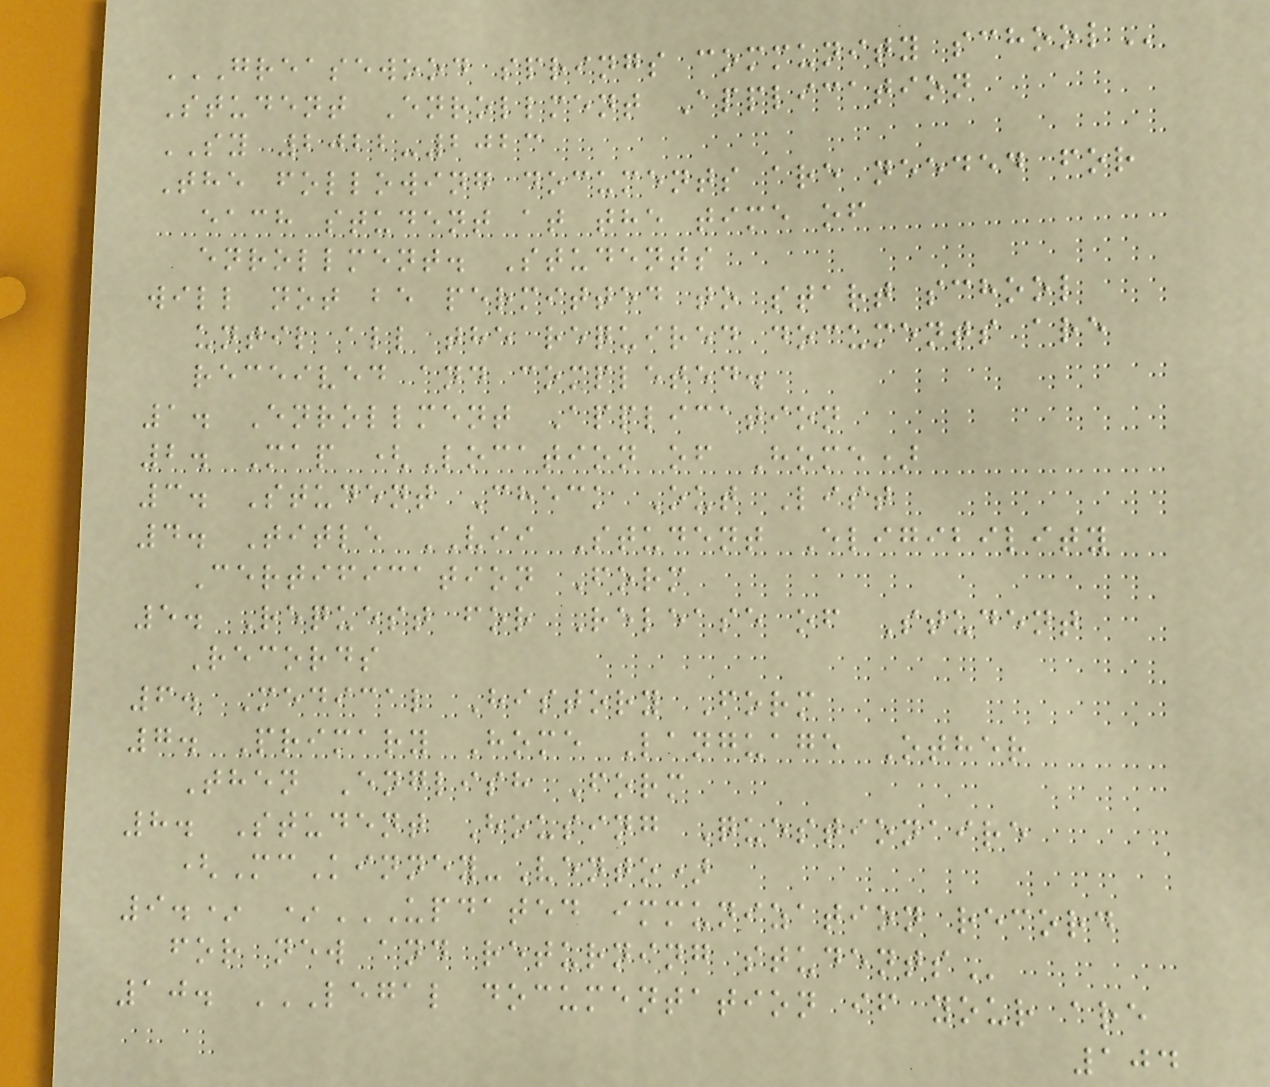GREASEWOOD SPRINGS COMMUNITY SCHOOL
Student Enrollment Application
SY 2022-2023
The following documents are needed for
each student at the time of
enrollment. Students
will not be permitted to start school
until all the required documents are
received and completed.
1. Enrollment Application
2. Map (Location of Home)
3. Student Check Out List
4. Title VII Student Eligibility
Certification Form
5. Request for Release of Student
Records
6. Medical History Form
7. Primary Home Language Other
Then English Form
8. Student Housing Questionaire
(McKinney-Vento)
9.* *UPDATED IMMUNIZATION RECORD
FOR NEW AND RETURNING STUDENTS
10. LEGAL DOCUMENTATION IF YOUR ARE
104
